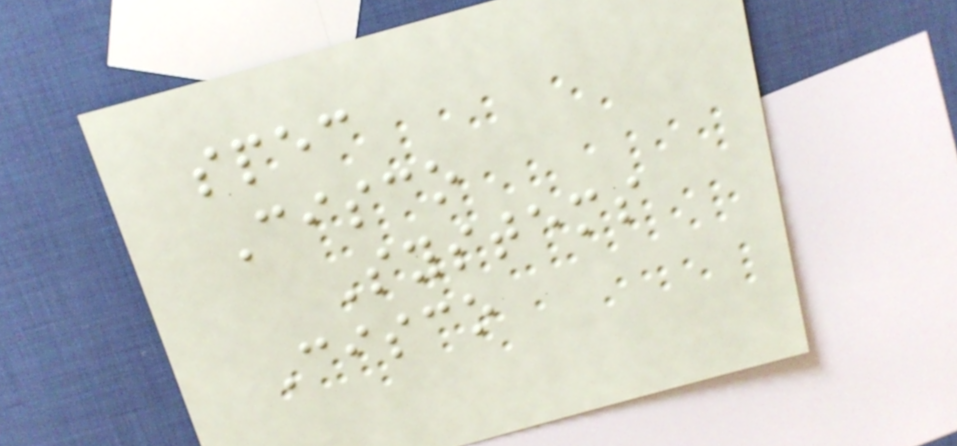spec
Cisco
Systems
Cisco
